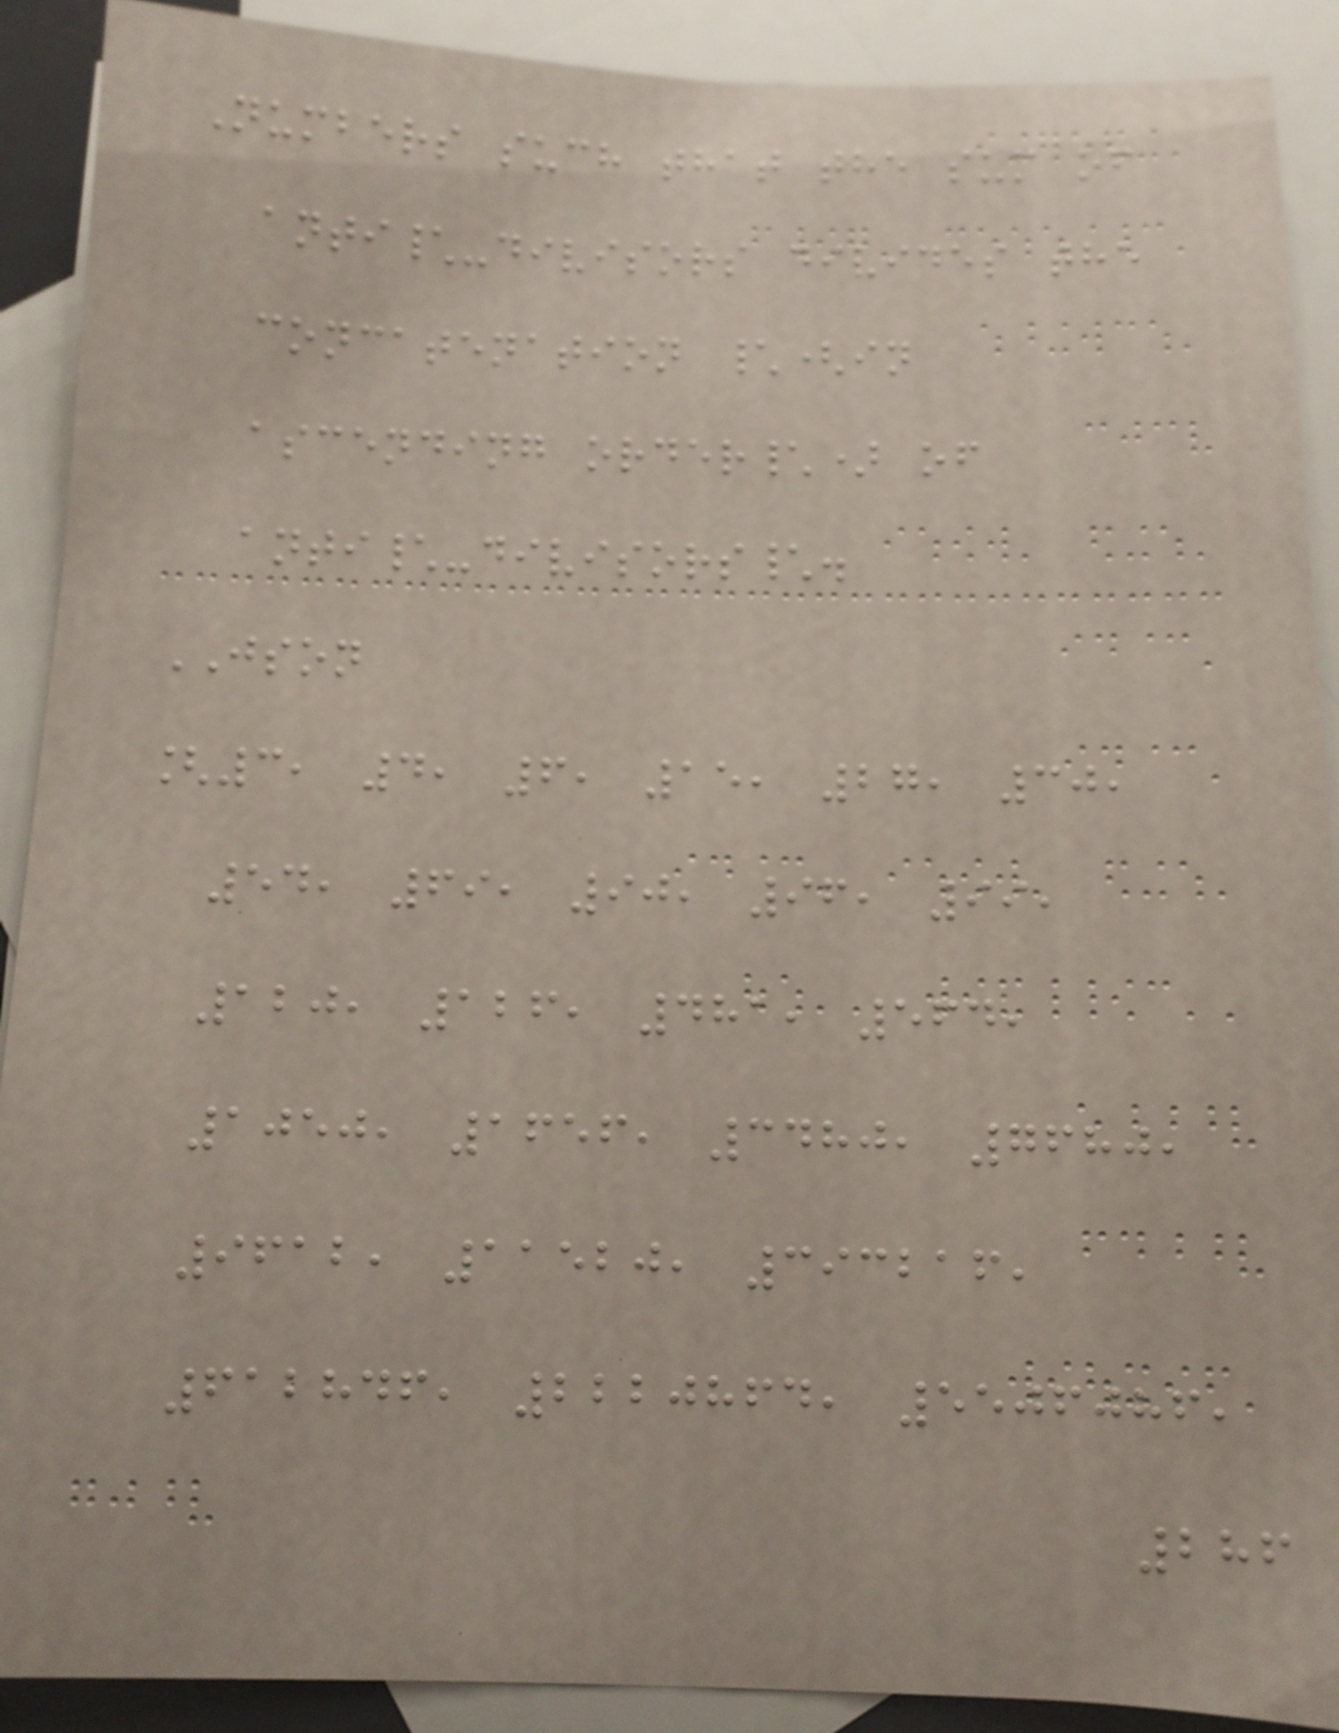Numbers such that the sum of
anti\-divisors divides the
concatenation \(in
ascending order\) of
anti\-divisors\.
JSON
[3, 4, 6, 15, 27, 30,
54, 69, 90, 96, 99,
120, 126, 481, 564,
1050, 1656, 3480, 7680,
9612, 11520, 393216,
612846, 2220864, 5506086,
286
